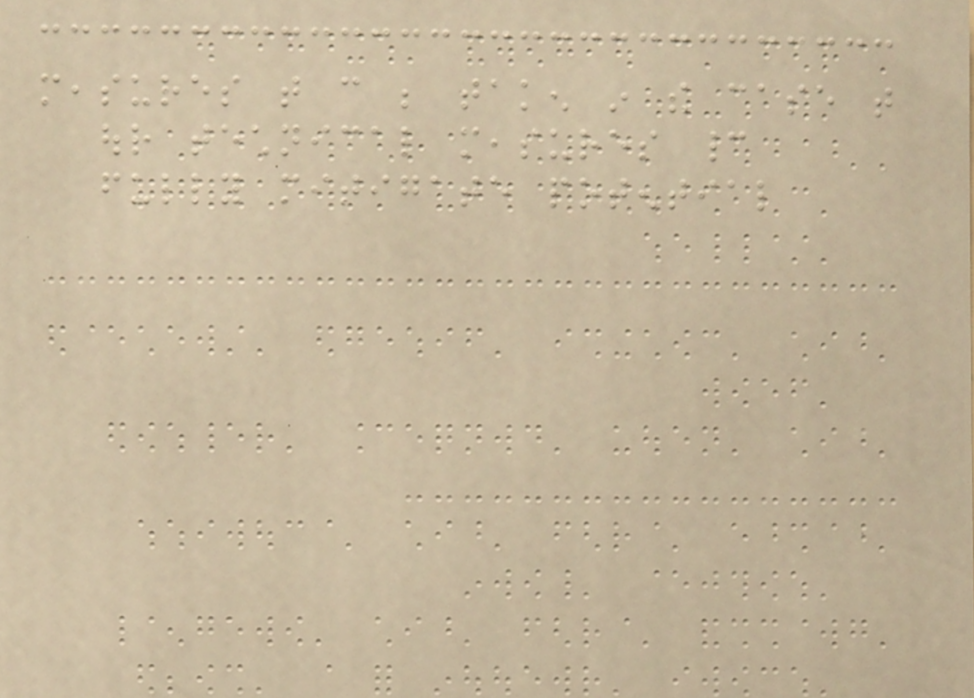measures that can be taken in the case that
our technical measures cannot
fully mitigate potential
